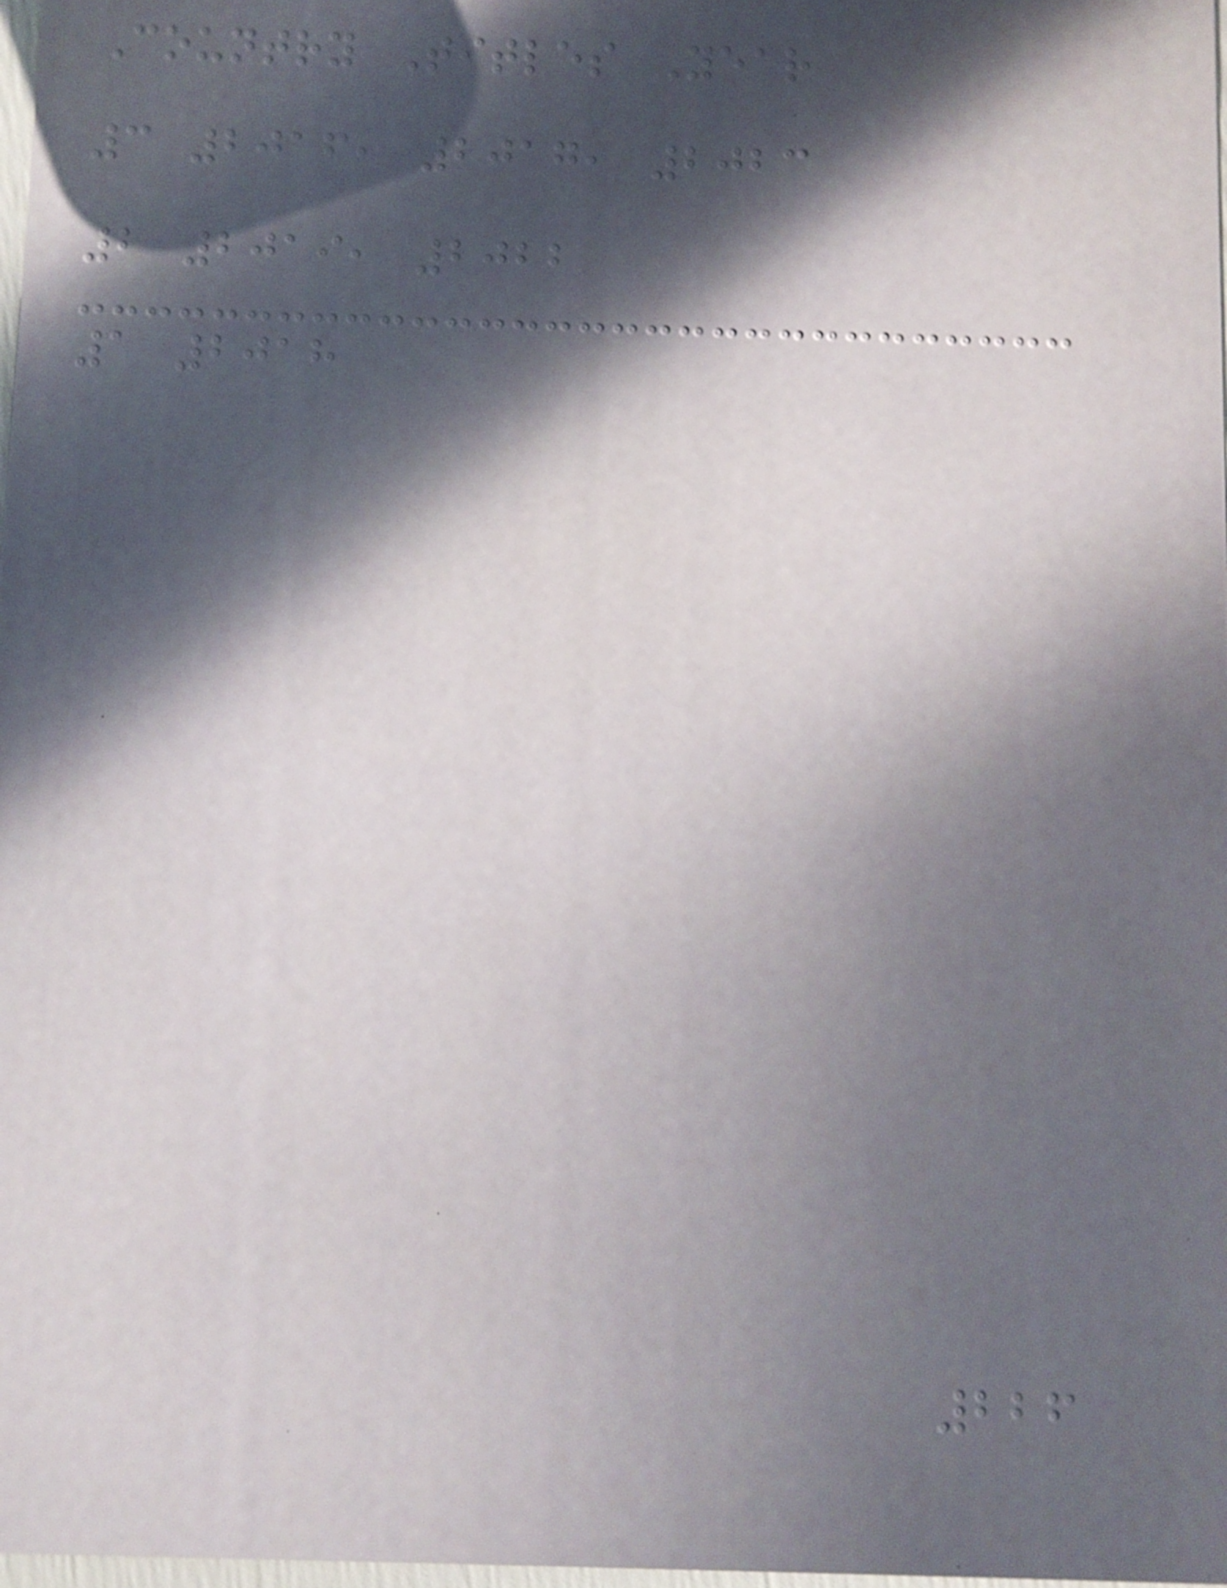Country Titles Year
3 2016, 2017, 2023
2 2019, 2022
1 2018
226
